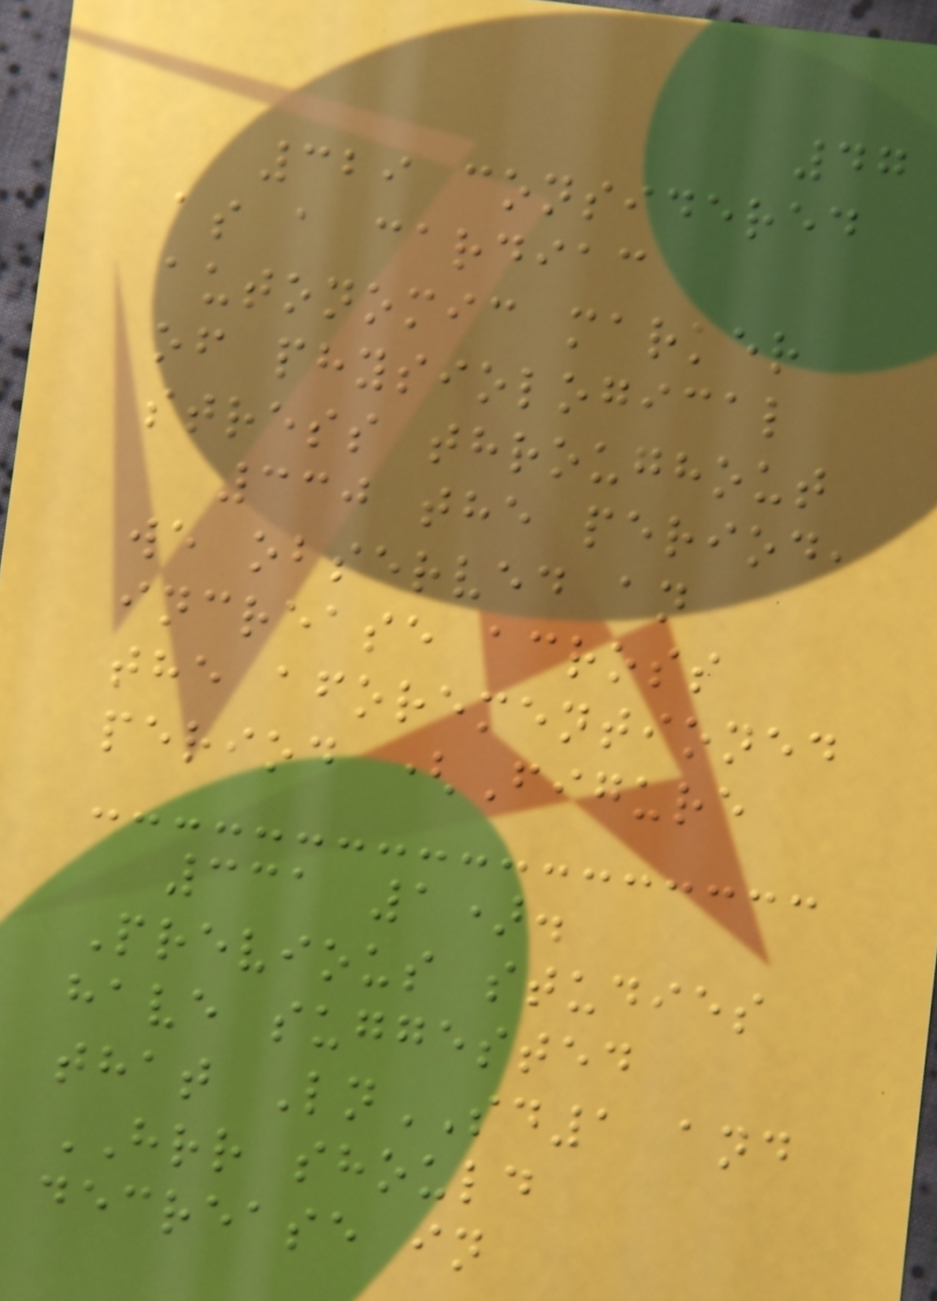47
329 considered
as a cardiac
autonomic marker
of physiological
stress throughout
330 the period,
we observed an
increase across
the aforementioned
period (Figure
331 1).
Previous studies
have suggested
that LnSD1 and
HRR should
decrease in
